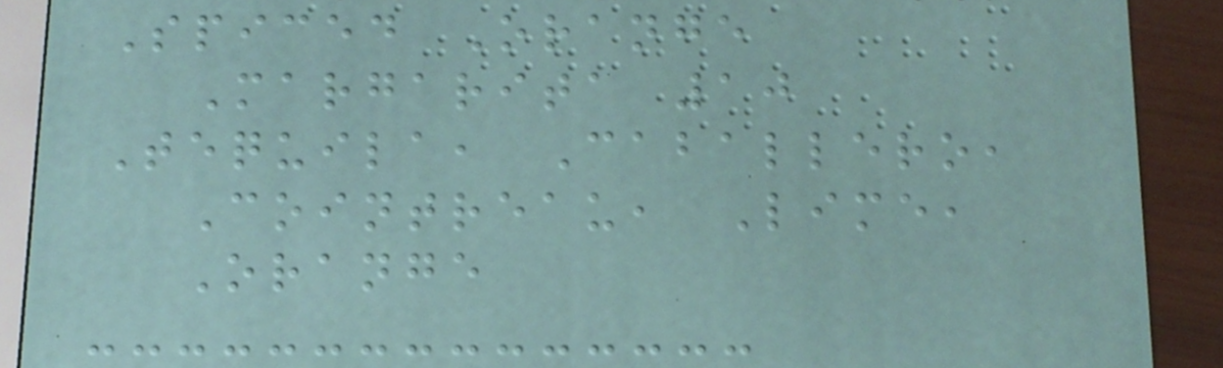Spiced Orange
Margarita 10
Tequila, Caballero,
Cointreau, Lime,
Orange
